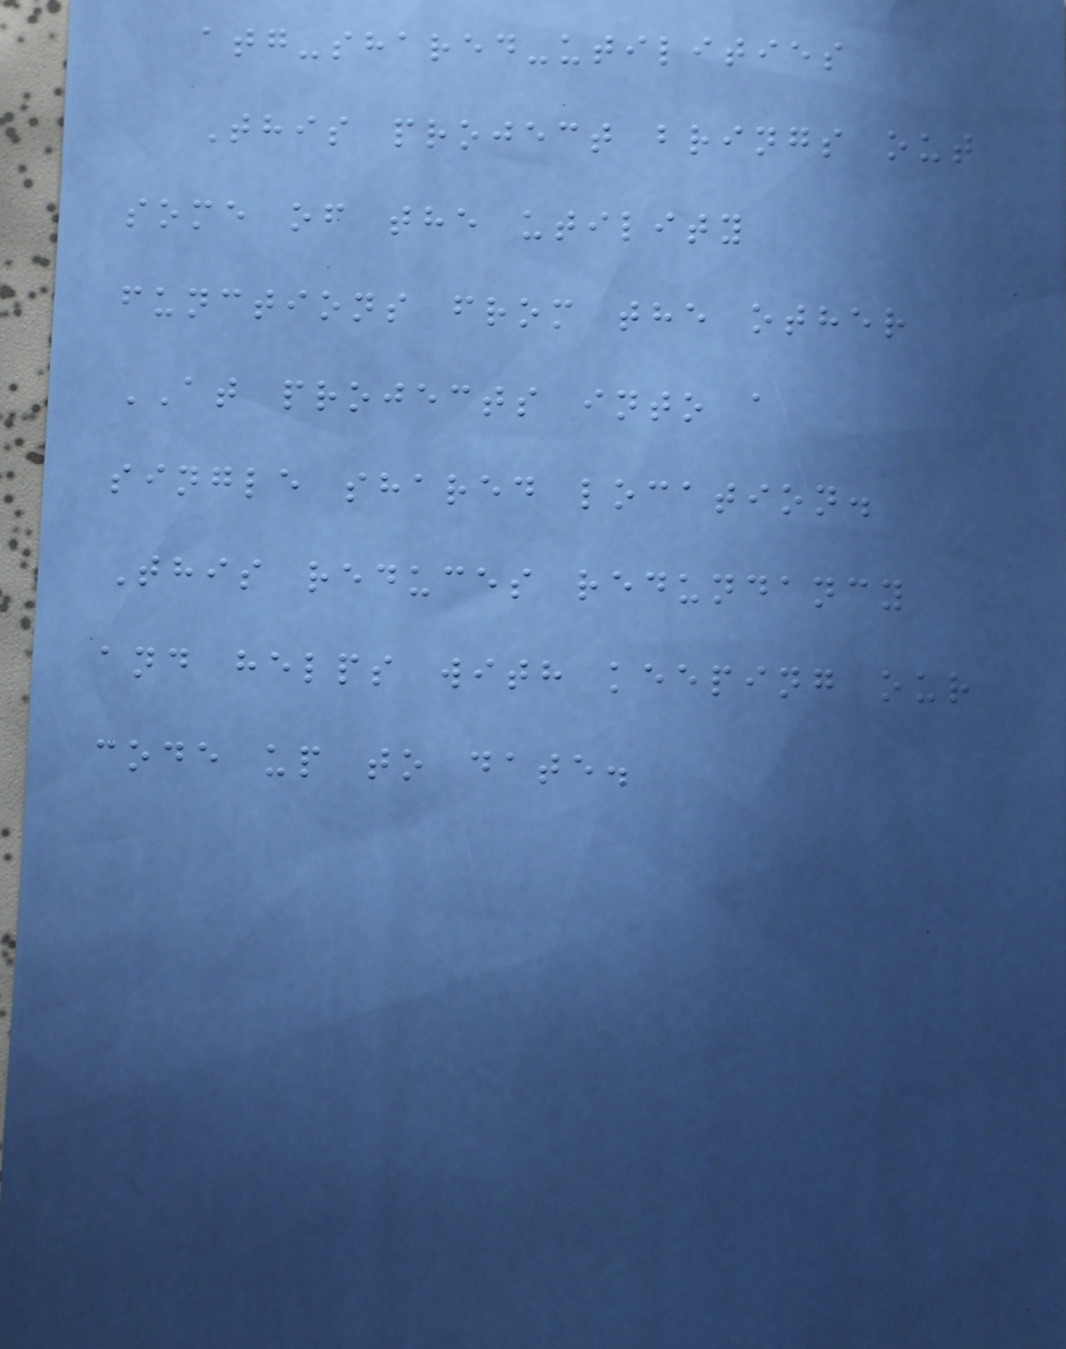atg-shared-utilities
This project brings out
some of the utility
functions from the other
AT projects into a
single shared location.
This reduces redundancy
and helps with keeping our
code up to date.
